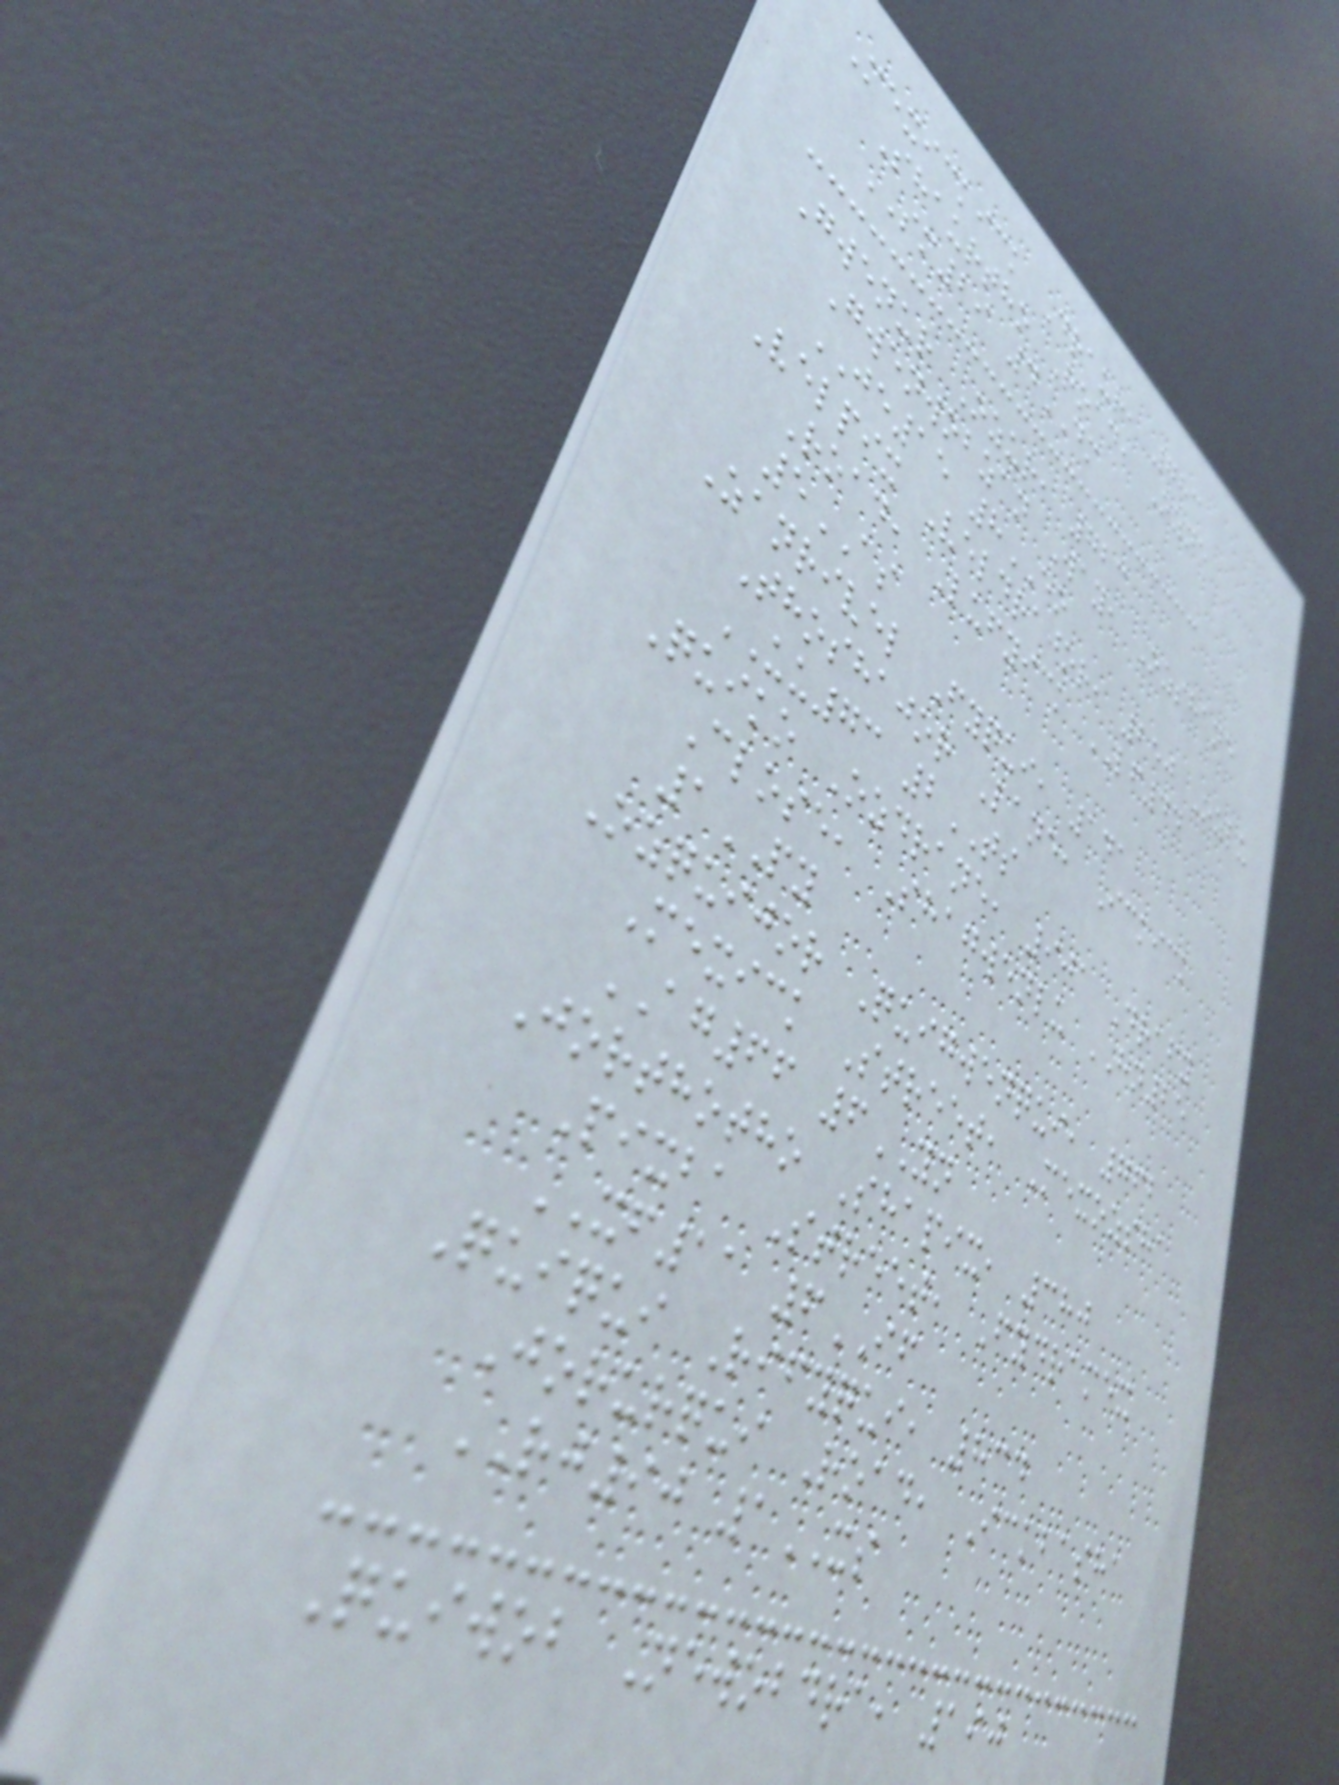Mexickick Draur, 783
Shaurtho Road, Ozne
SM29 4DM
Gwenur Ozur, 723
Gwenwobzan Way, Ozshane
JE15 8EO
Velpix Veldrajor, 250 Ozlu
Road, Lufyick LF44
5AS
Zanrivel Fyqui, 141
Thoshajor Lane, Ickick
UU73 2TS
Quiko Ozdrane, 901 Drafy
Close, Shagwenlu HN25
1PY
Ozquijor Quigwenqui, 762
Mexick Street, Mexozsha
AG66 6YN
Jorthotho Shapix, 380
Pixba Street, Fydramex
XF11 6IF
Quiqui Rifyqui, 834
Jorurqui Road, Ickbasha
RJ90 1XS
Quiwob Newobdra, 190
